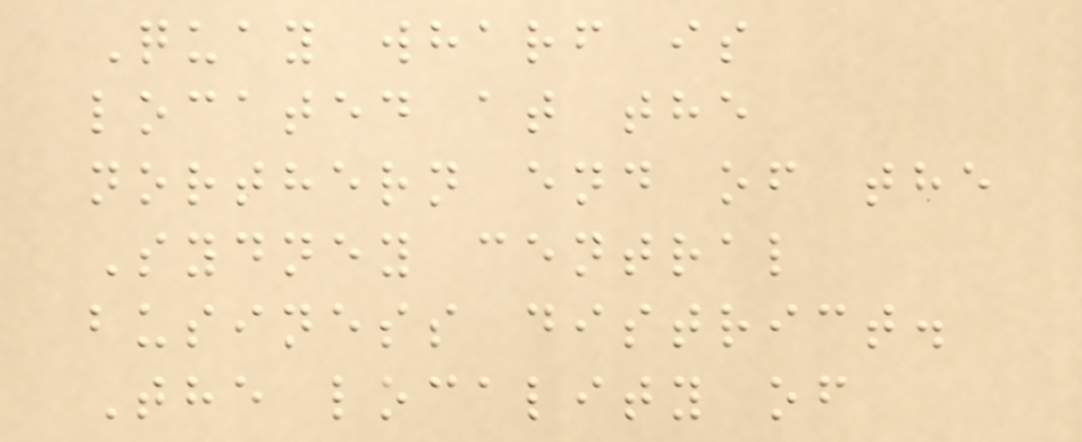Quay wharf is
located at the
northern end of the
Sydney central
business district.
The locality of
